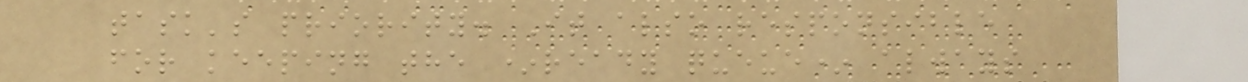task's priority. It also responsible
for keeping the *ready queue* always
